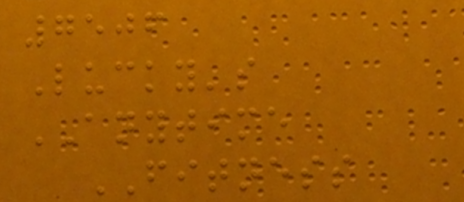7506
Lucky's
ANYTIME
FITNESS
